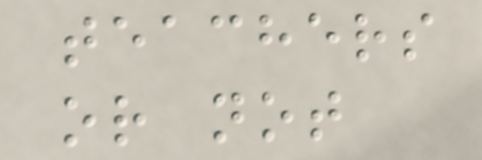teachers
or not
